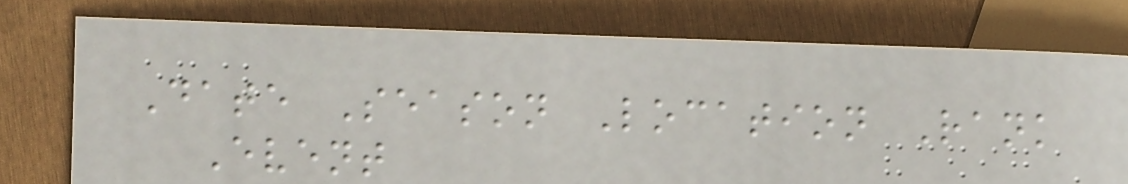Date Season Location Rank
Event
